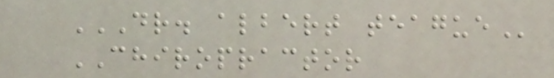DR. ALBERT TEAGUE
CHIROPRACTOR
